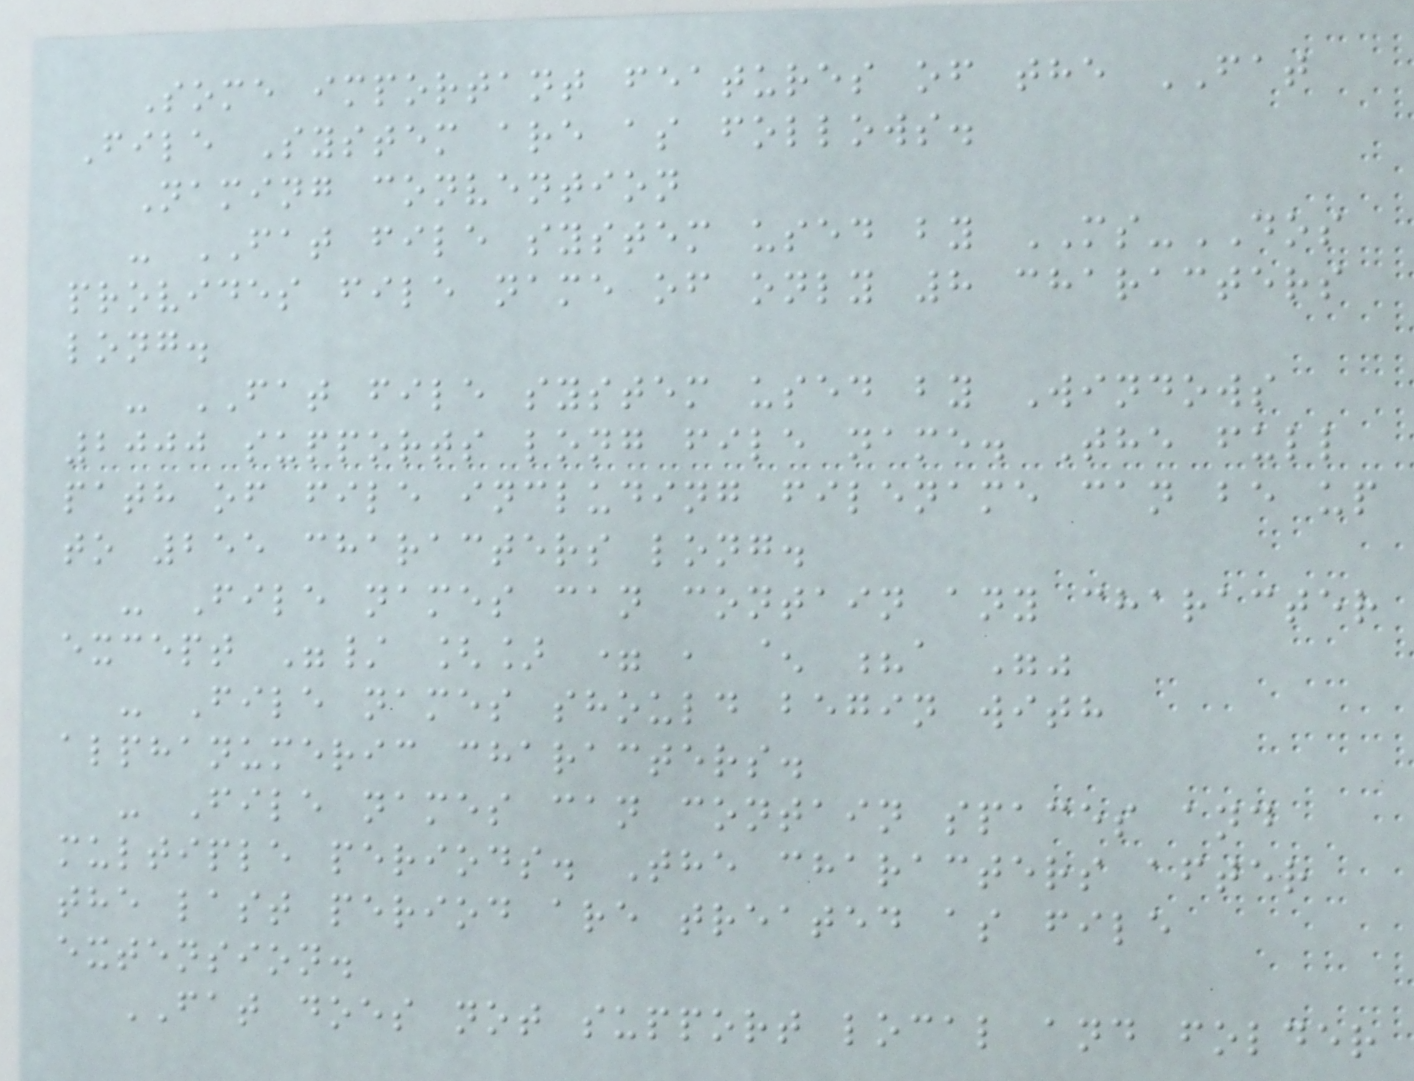Some important features of the FAT
File System are as follows.
Naming convention
- FAT file system used by MS-DOS
provides file name of only 8 characters
long.
- FAT file system used by Windows
2000 supports long file name. The full
path of file including filename can be up
to 255 characters long.
- File names can contain any character
except "/ [] = , ^ ?a ""
- File names should begin with
alphanumeric characters.
- File names can contain spaces and
multiple periods. The characters after
the last period are treated as file
extension.
FAT does not support local and folder
